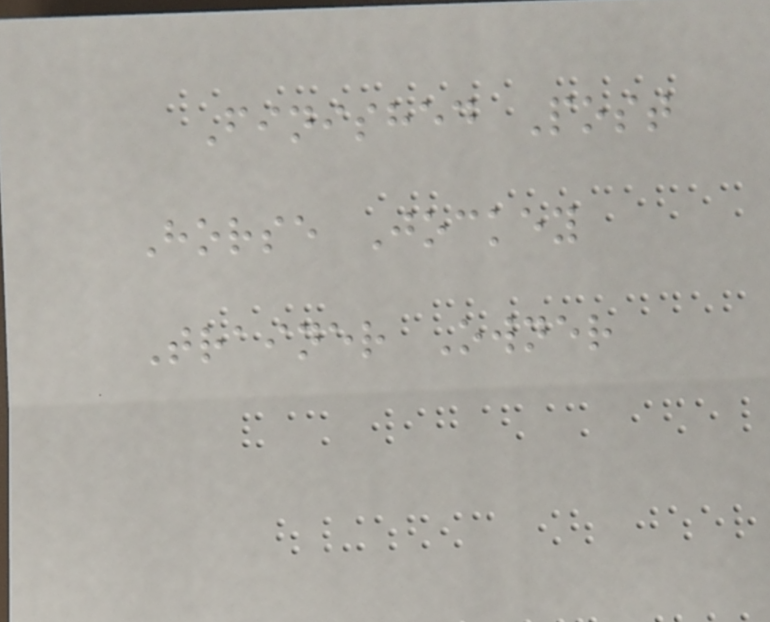Finished Post
Horse Jockey
Trainer Owner
